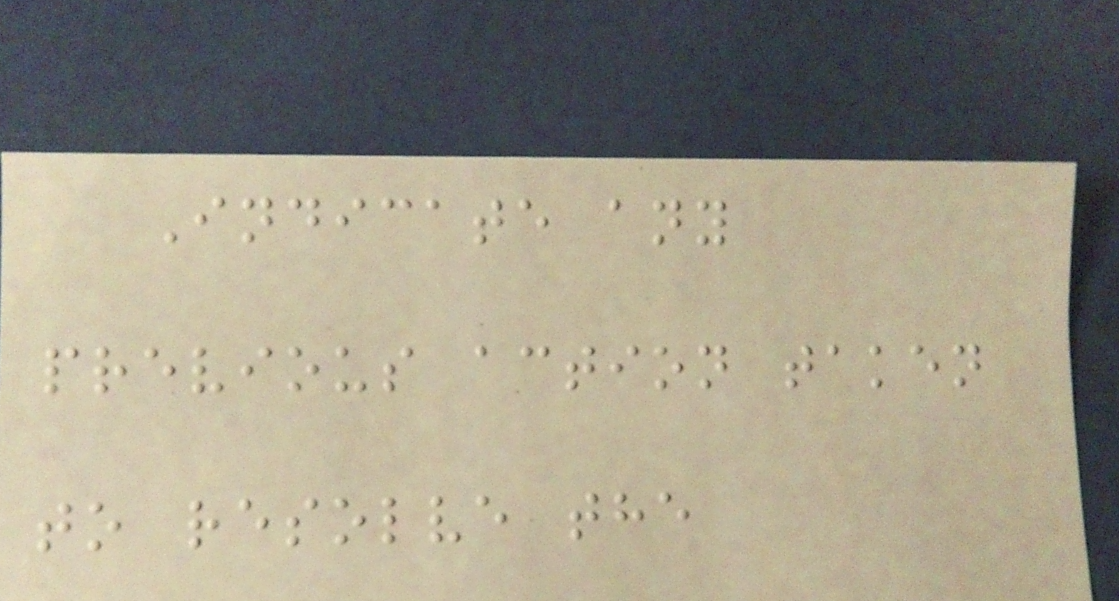Indicate any
previous action taken
to resolve the
